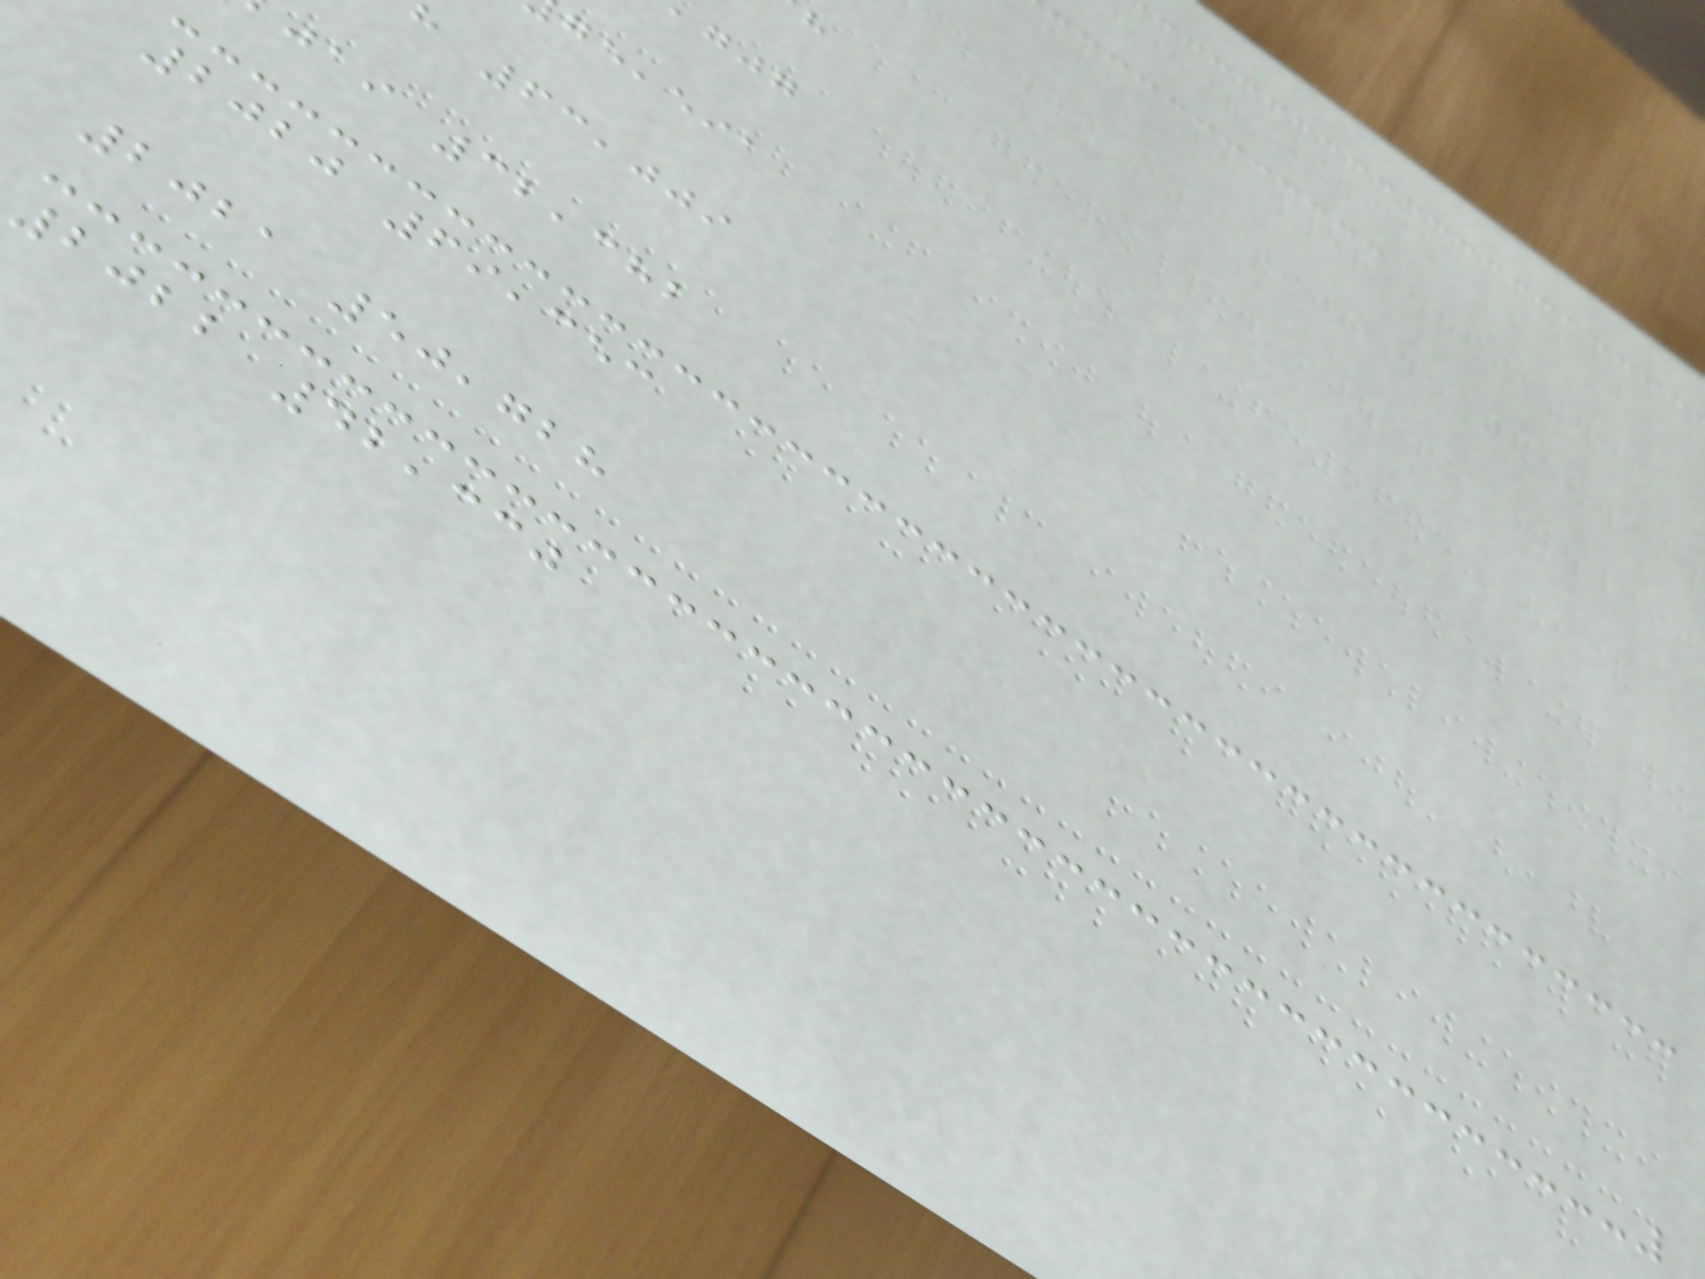,eia
h 63,009
jai 32,382
2020 69,353
2021 50,728
2022 42,330
